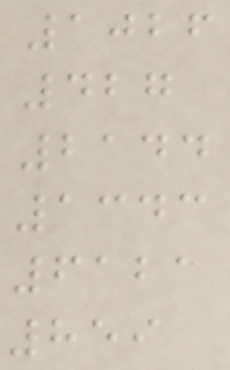1026
427
2144
1343
6121
859
